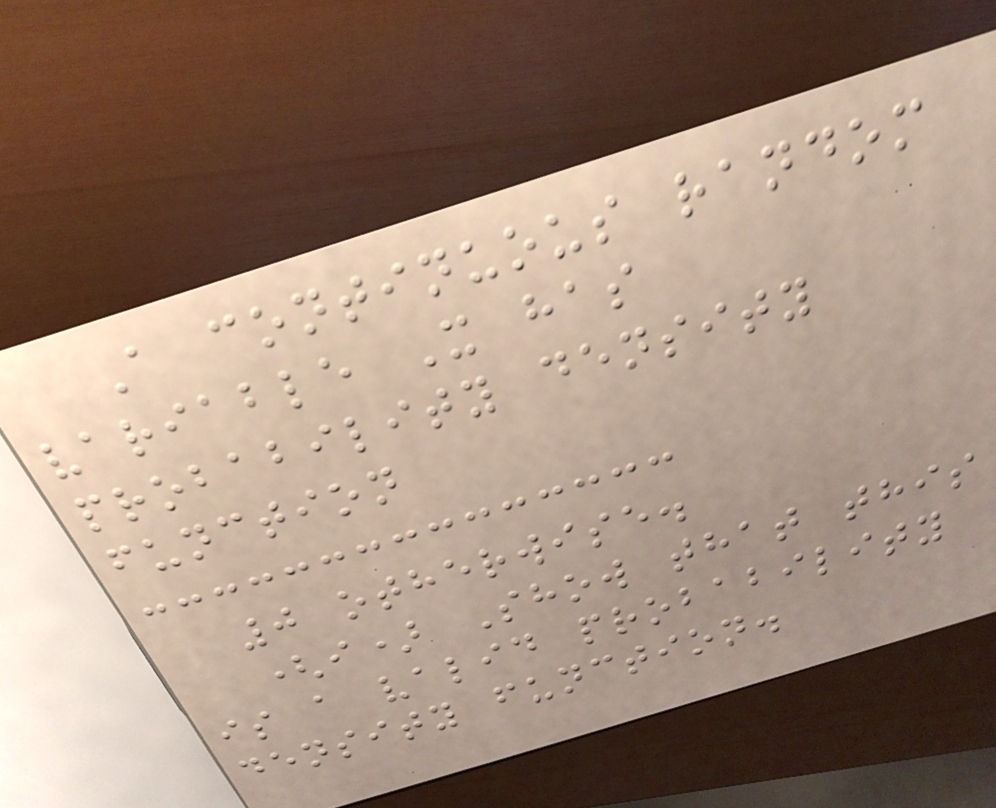A continuous random
variable X has
probability density
function
0 otherwise.
(i) Show that this
is a valid probability
density function.
